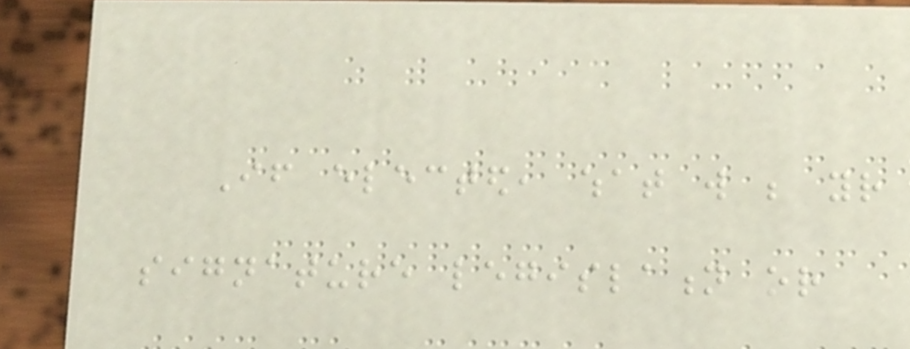If elected, what will be your
signature legislation or
